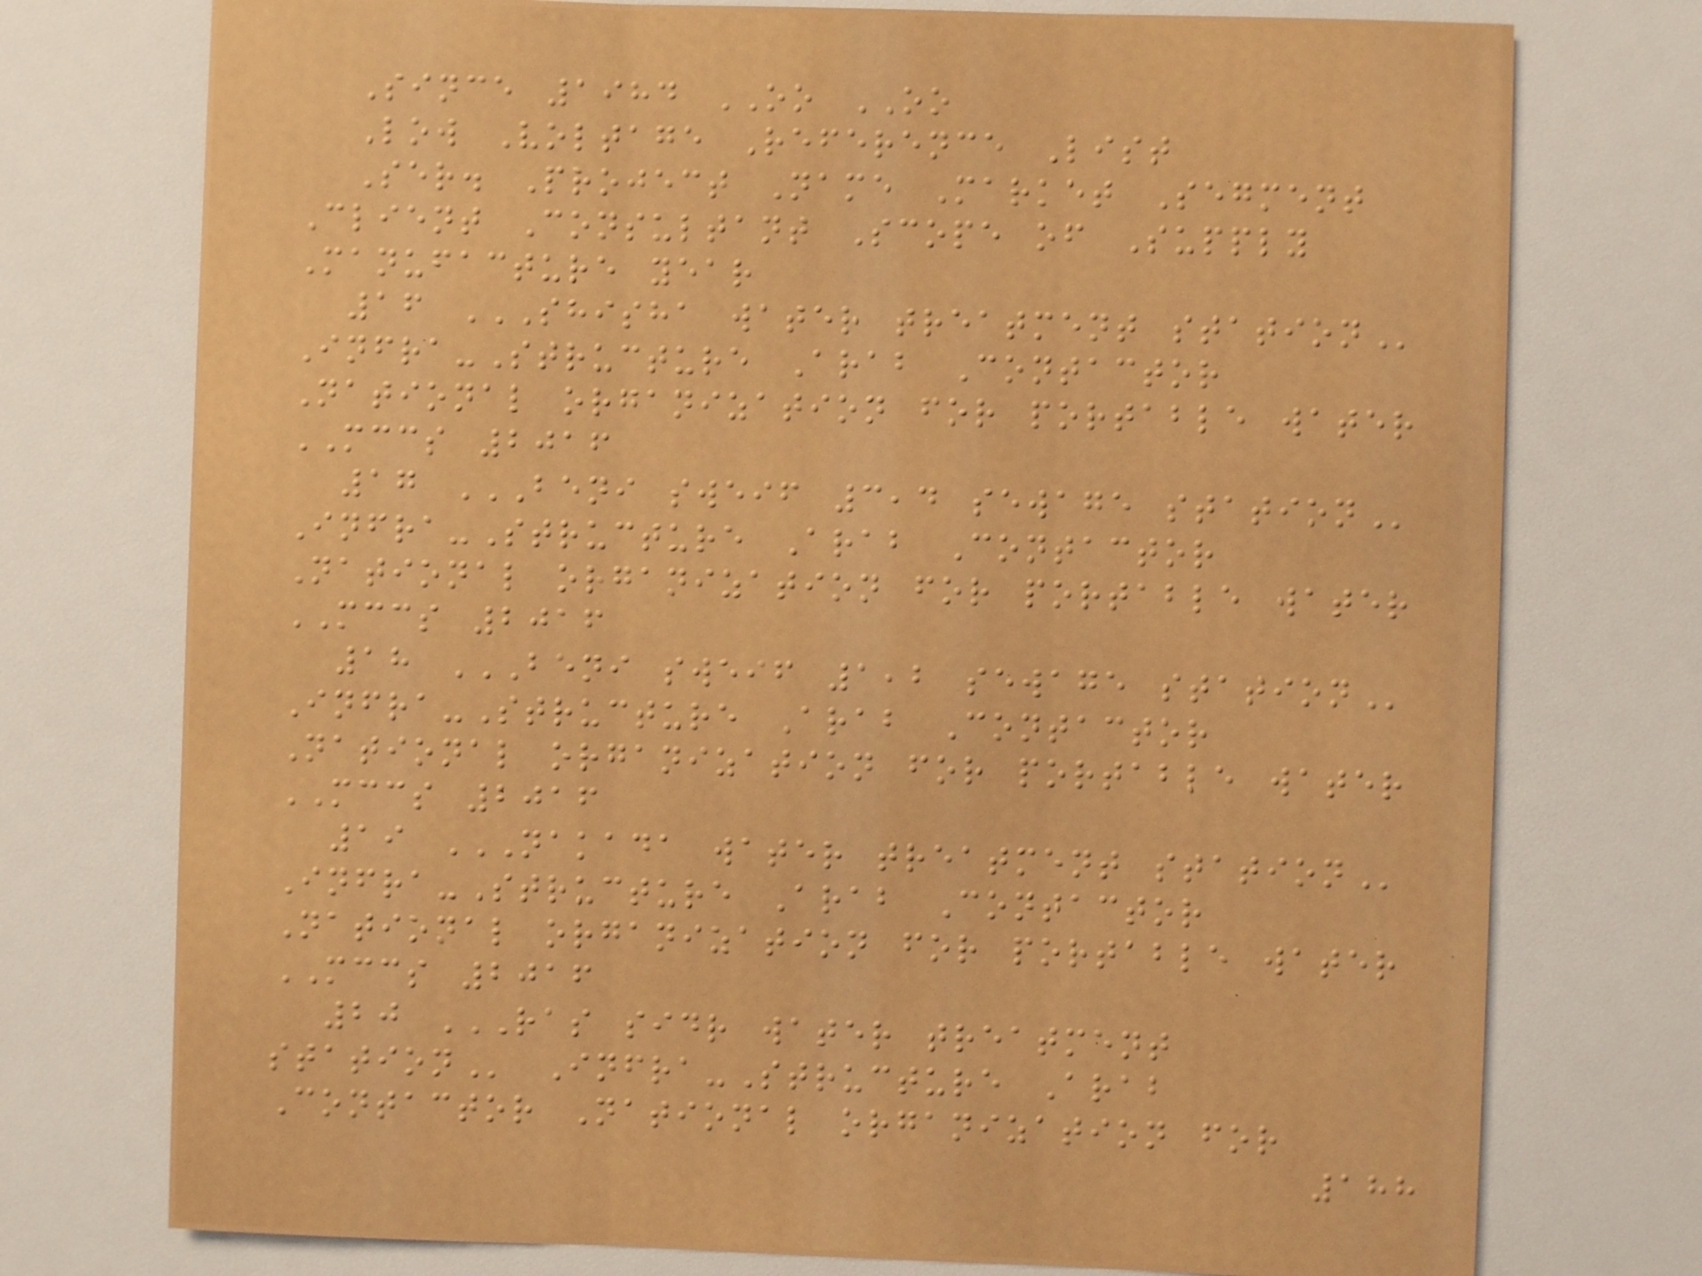Since 1984 OO OO
Low Voltage Reference List
Ser. Project Name Market Segment
Client Consultant Scope of Supply
Manufacture year
16 SHISHA WATER TREATMENT STATION
Infra-Structure Arab Contactor
National organization for portable water
MCCS 2016
17 BENI SWEIF 3,4 SEWAGE STATION
Infra-Structure Arab Contactor
National organization for portable water
MCCS 2016
18 BENI SWEIF 1,2 SEWAGE STATION
Infra-Structure Arab Contactor
National organization for portable water
MCCS 2016
19 NAKADA WATER TREATMENT STATION
Infra-Structure Arab Contactor
National organization for portable water
MCCS 2016
20 RAS SIDR WATER TREATMENT
STATION Infra-Structure Arab
Contactor National organization for
188
